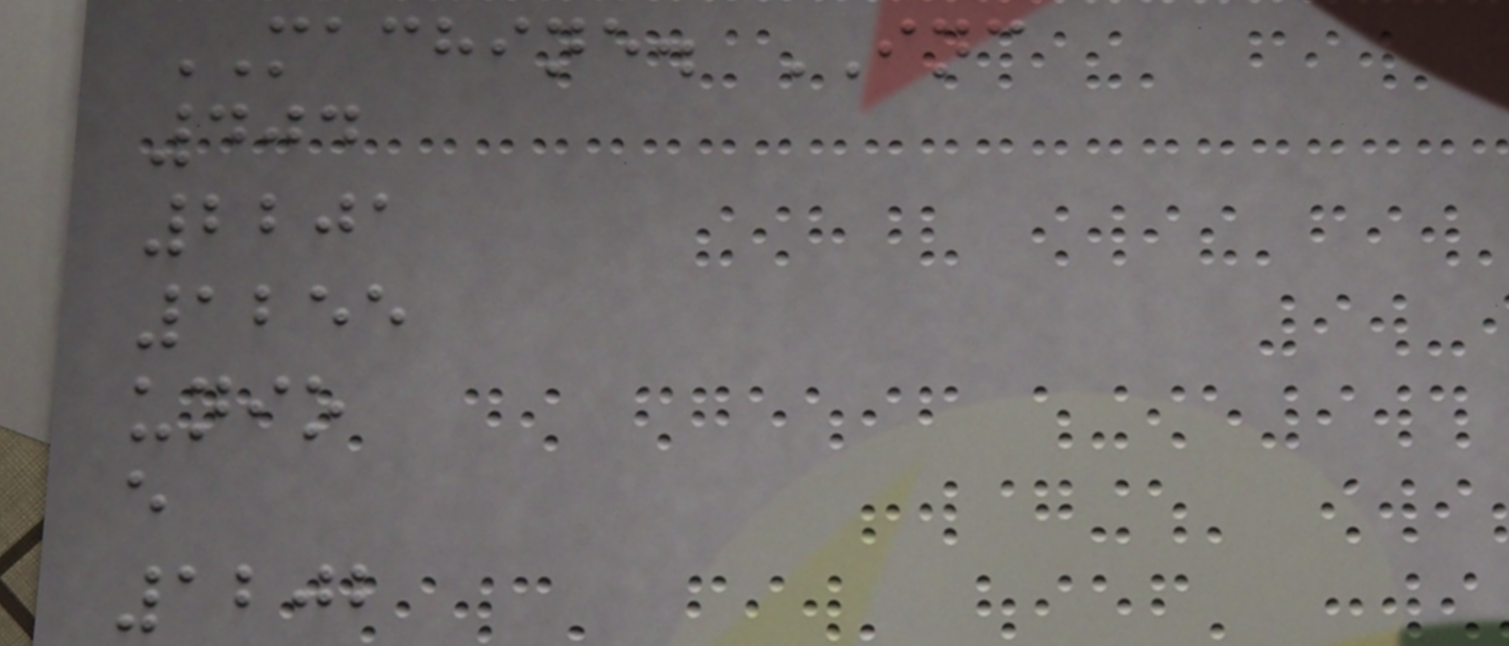MACHINE. INC
404
2201
1255
unio
e
1202
